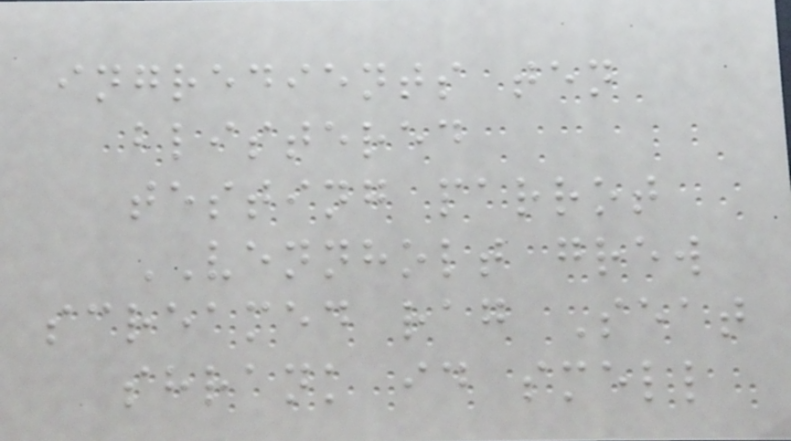ingredients ten
blistered
testing parrot
VENNHOLT grew
screamed rag Seat
shrank id smell
